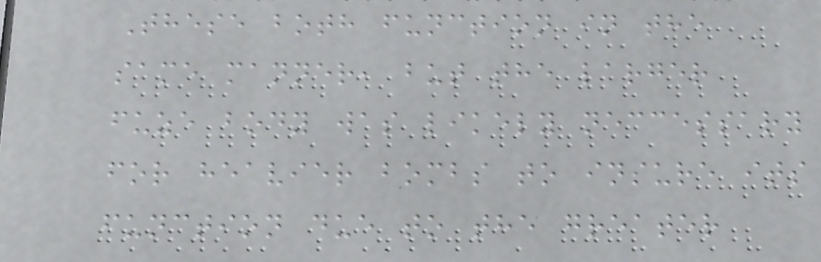These both function in the
same manner, but the larger
fuze body was likely neccessary
for heavier bombs to insure its
function due to the greater
